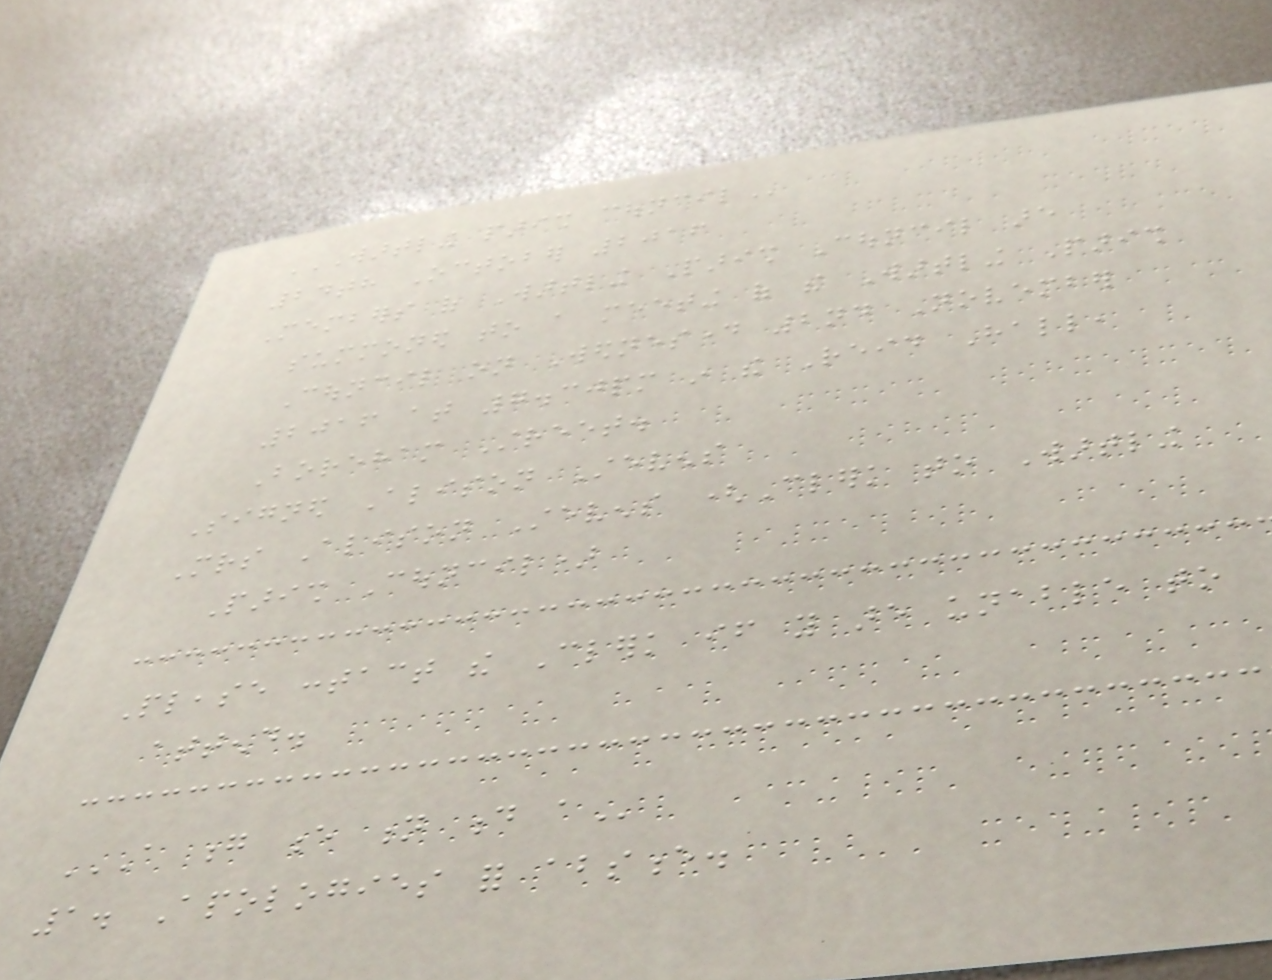WARTLING PARISH COUNCIL
24th October 2016
Members of Wartling Parish Council are
summoned to a meeting of the Wartling Parish
Council on Wednesday 2nd November
2016 at 7.30pm in the Reid Hall,
Boreham Street.
Signed Alison Stevens
Mrs Alison Stevens (Clerk to Wartling
Parish Council)
Please contact the Clerk if you are unable to
attend.
A G E N D A
1. Apologies for absence.
